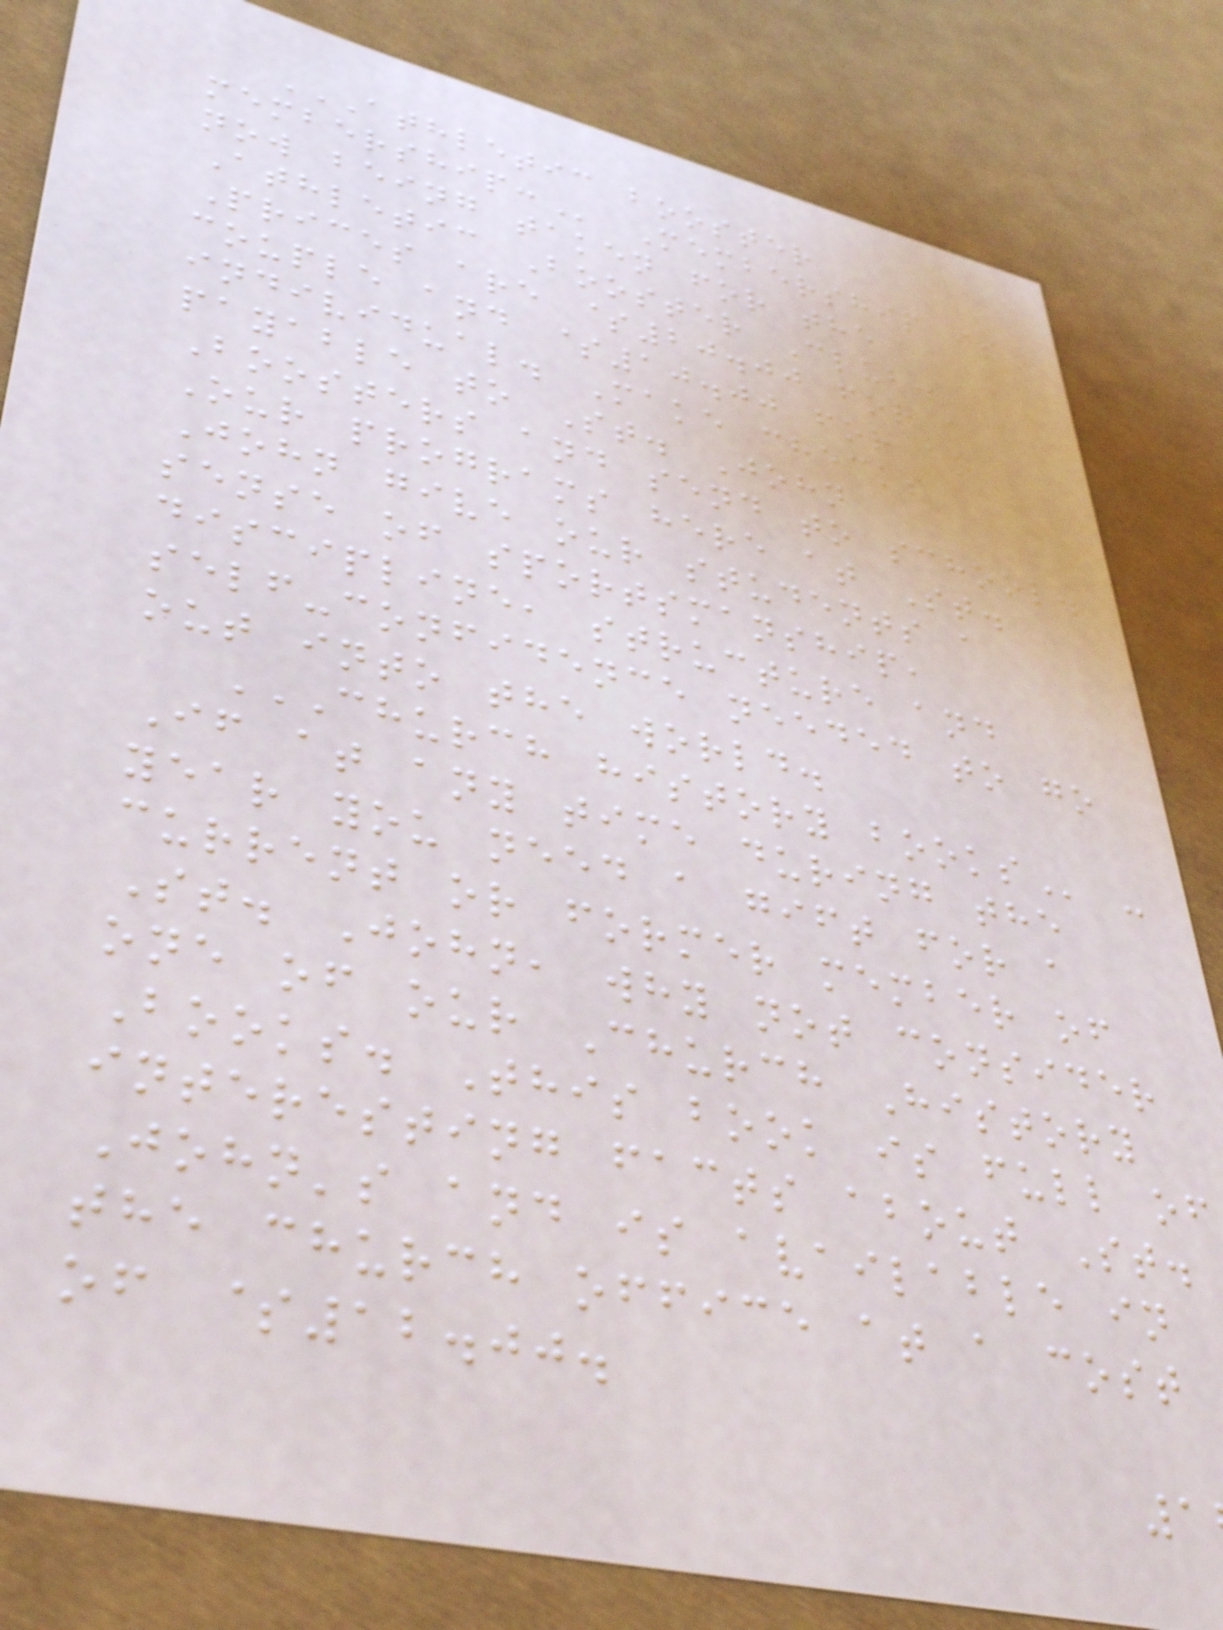ATHLETIC BOOSTER
Membership is
now being taken for the
Athletic Booster Club.
Prices are $20.00 for a
couple and $10.00 for an
individual. Make checks
payable to St. John
Boosters and send to school.
Our programs here at St.
John give our students a
sense of sportsmanship,
discipline, structure and
self-confidence needed to go
out into the world.
CHURCH HISTORY BOOKS -
If at any time during the
year you need a gift for a
current or former member of
St. John, why not consider
one of our Church History
Books. This book is full of
interesting facts about St.
John's and is available in
the church office at a cost
of $12.00.
